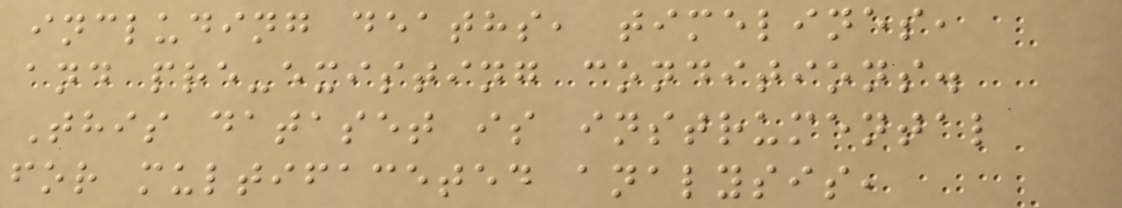including deaths, timelines,
and pre-existing conditions.
This dataset is instrumental
for multifaceted analysis,
